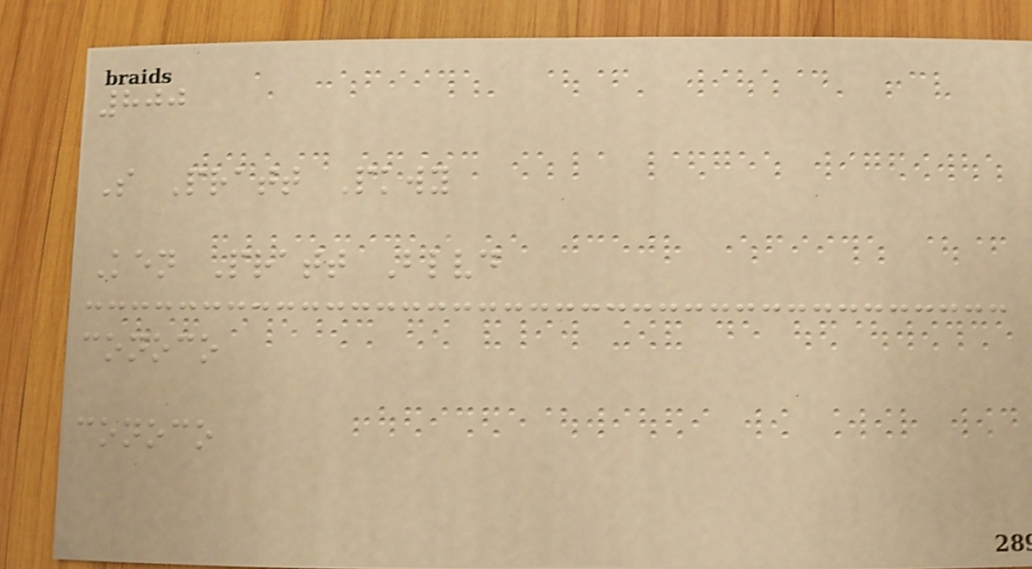800
S Pratt Pkwy
Ken Pratt Blvd
conoco
conoco
